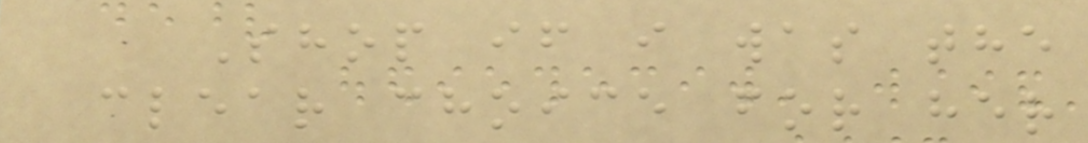Shop if i was the
clear choice for her
